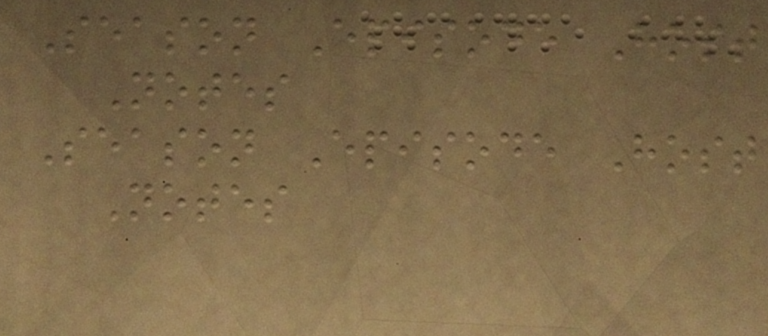Season Episode Host
Notes
Season Episode Host
Notes
